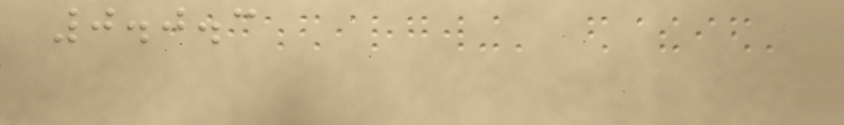0.0.3
